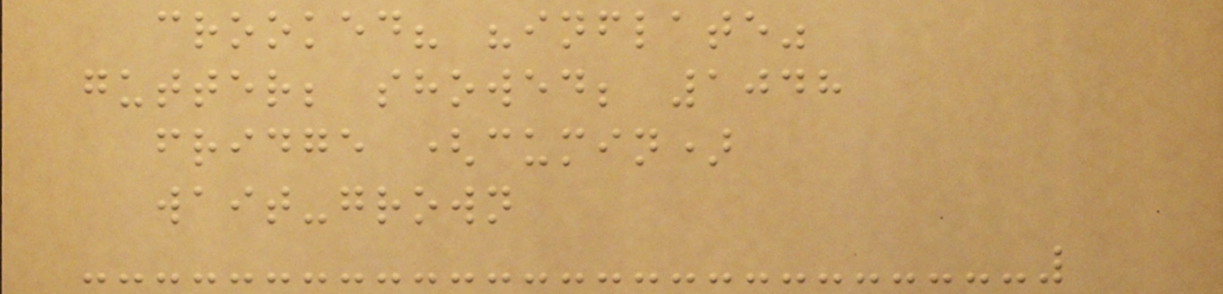crooked? "inflate"
gutter; showed; 1048
fridge (cumin)
wait-grown
